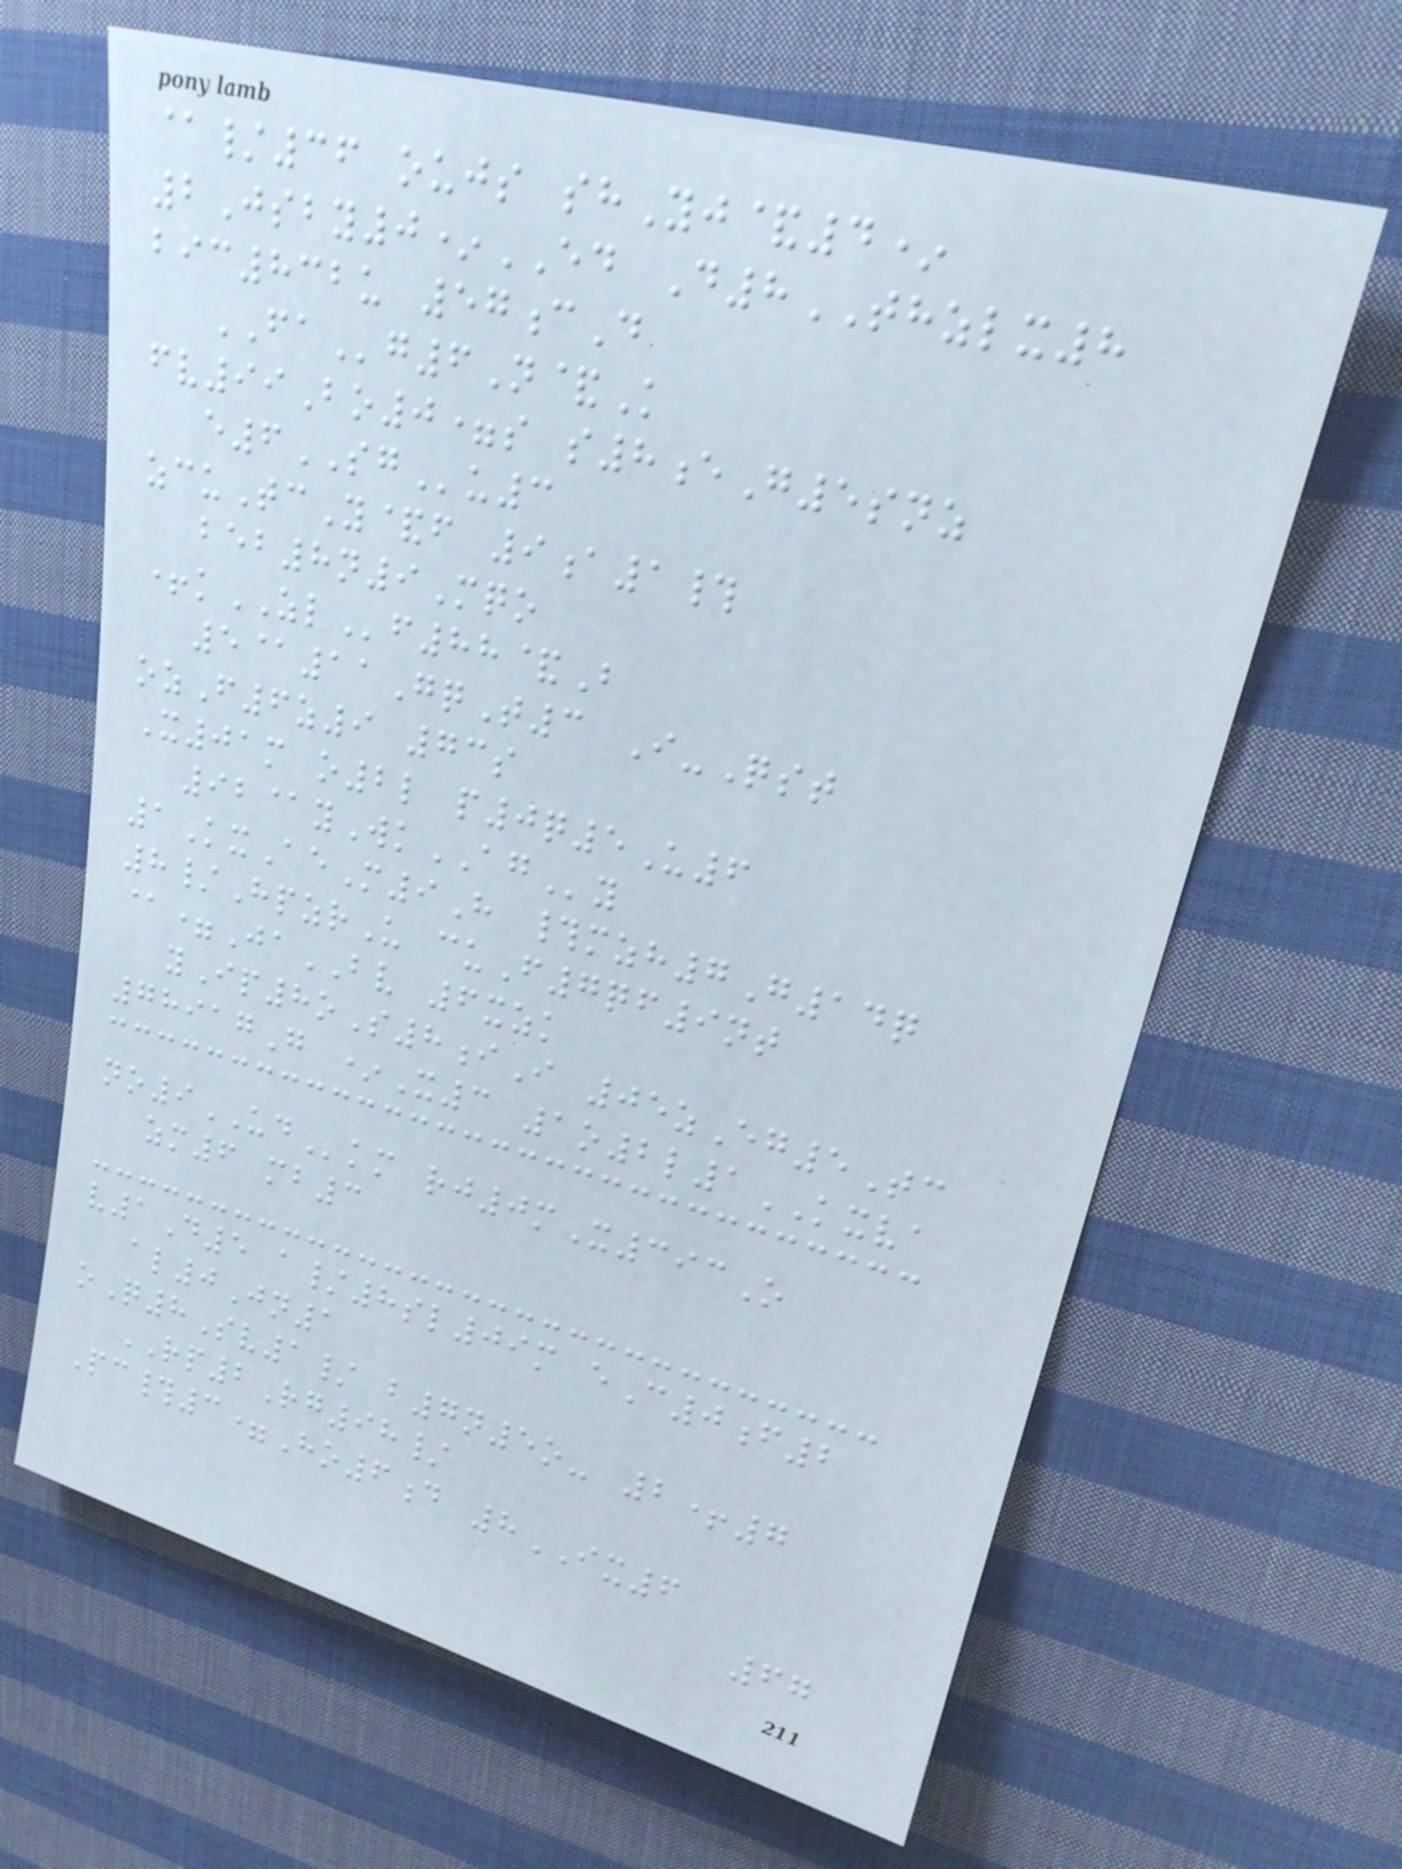@/36 oujs shYj&4*
2Jsby0*ED D8THZLX8
bic832u 57cD
FAg6N&K
fv99Bo0=s s8eG5snz
e6SGu3
zcuTcY&f 9a1#
beb8n9Mqo
+kZLf88&B
5@11GqT3 I-Qst
ozF6z9 73s
X01m o2l p0q5U6
92@yWkAGy
1KxAeM9H #mzh7G14q
8/HpzrU cuF7qf9nt
@=JaBV 6xzk
yIp8oS8iI 05zEg5Tc
78917G *X3 1o2l1KXVA
no9UDkm rj0mX393O
zm6 mb3
v1D5 a/8sl09m eC0f2
al0Jn1
oQ8Sv1/ b7n5o- 2+7
RP2Rg98/
Pc#3=Ho6d 8IX6
67
